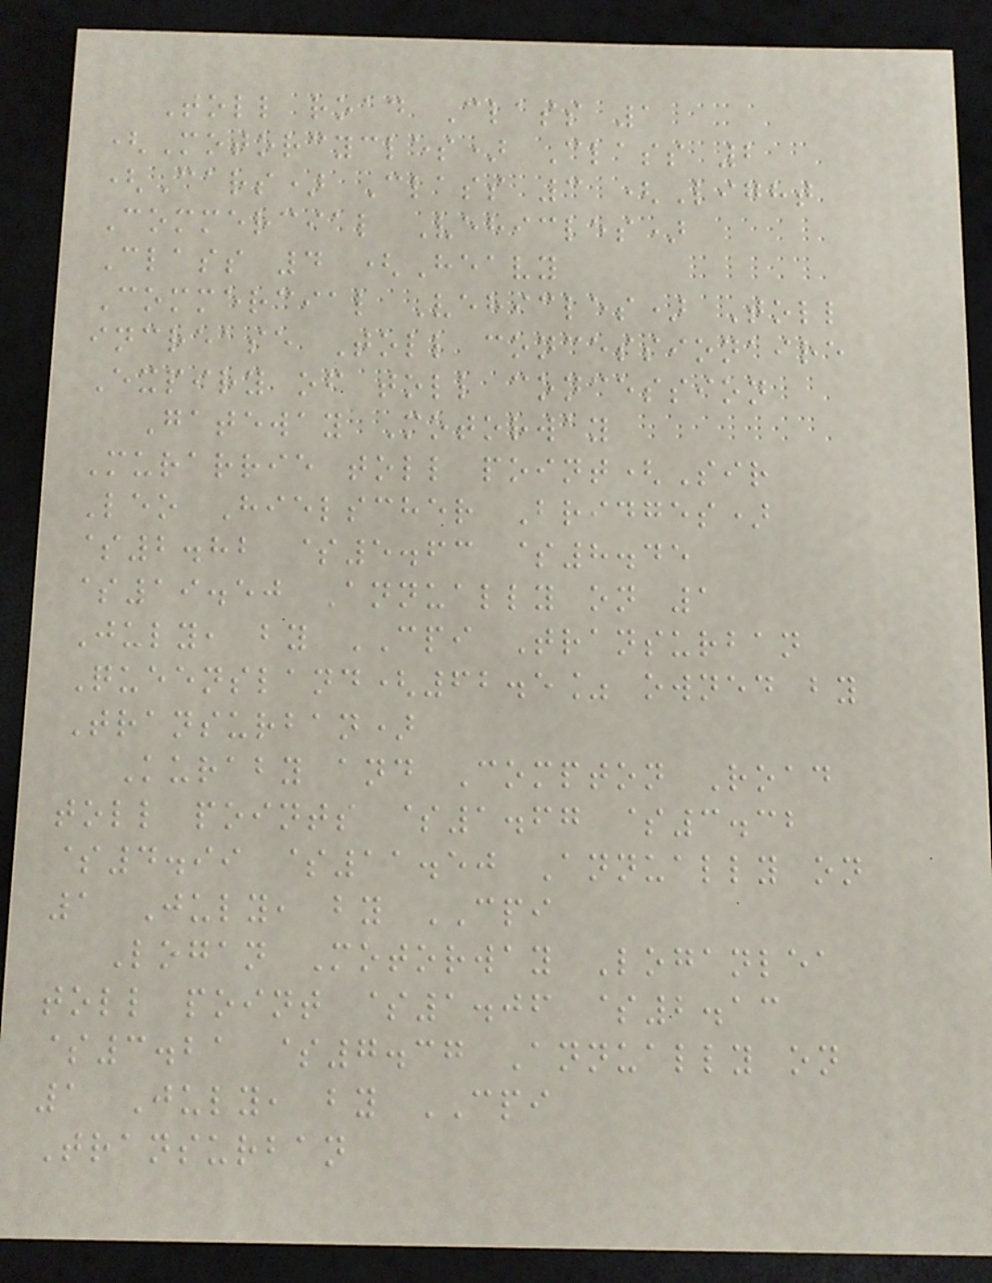Toll road Class 1
(Motorcycles) Class 2
(Cars) Class 3 (Light
Commercial Vehicles)
Class 4 (Heavy
Commercial Vehicles) Toll
increase Toll concessionaire
Expiry of toll concession
Gateway Motorway
Murarrie toll point(Sir
Leo Hielscher Bridges)
$2.82 $5.63 $8.45
$19.50 Annually on 1
July, by CPI Transurban
Queensland(62.5% owned by
Transurban)
Kuraby and Compton Road
toll points $1.67 $3.32
$4.99 $11.50 Annually on
1 July, by CPI
Logan Motorway Loganlea
toll point $1.06 $2.13
$3.21 $7.37 Annually on
1 July, by CPI
Transurban
